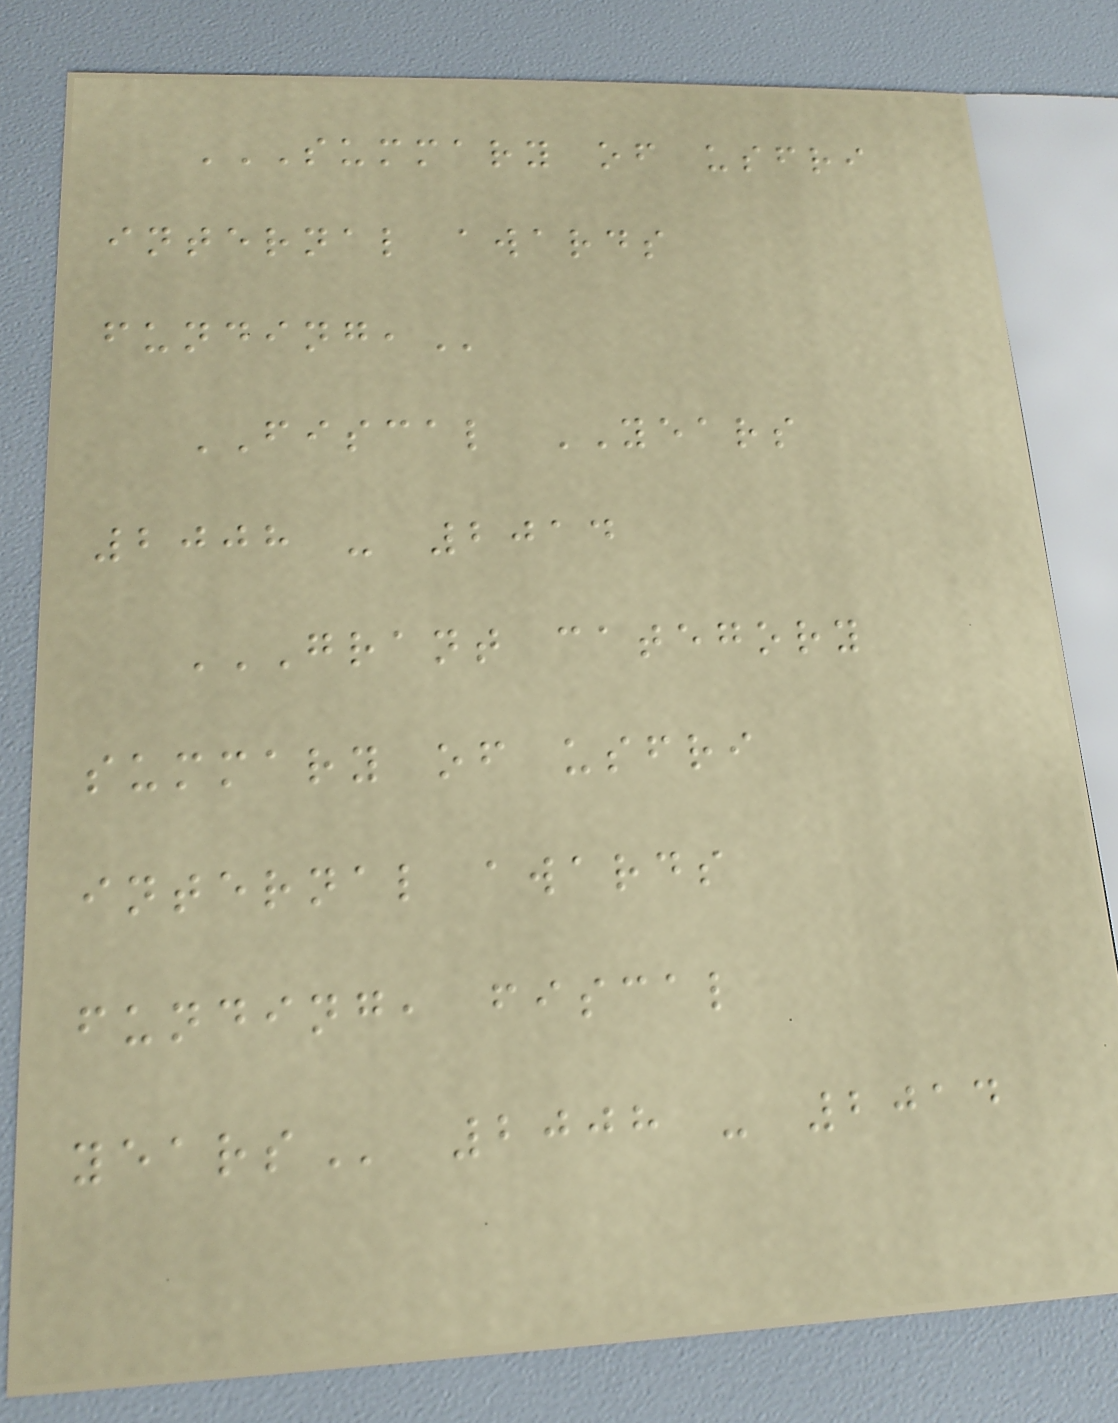SUMMARY OF USFRI
INTERNAL AWARDS
FUNDING,
FISCAL YEARS
2008 - 2014
GRANT CATEGORY
SUMMARY OF USFRI
INTERNAL AWARDS
FUNDING, FISCAL
YEARS 2008 - 2014
